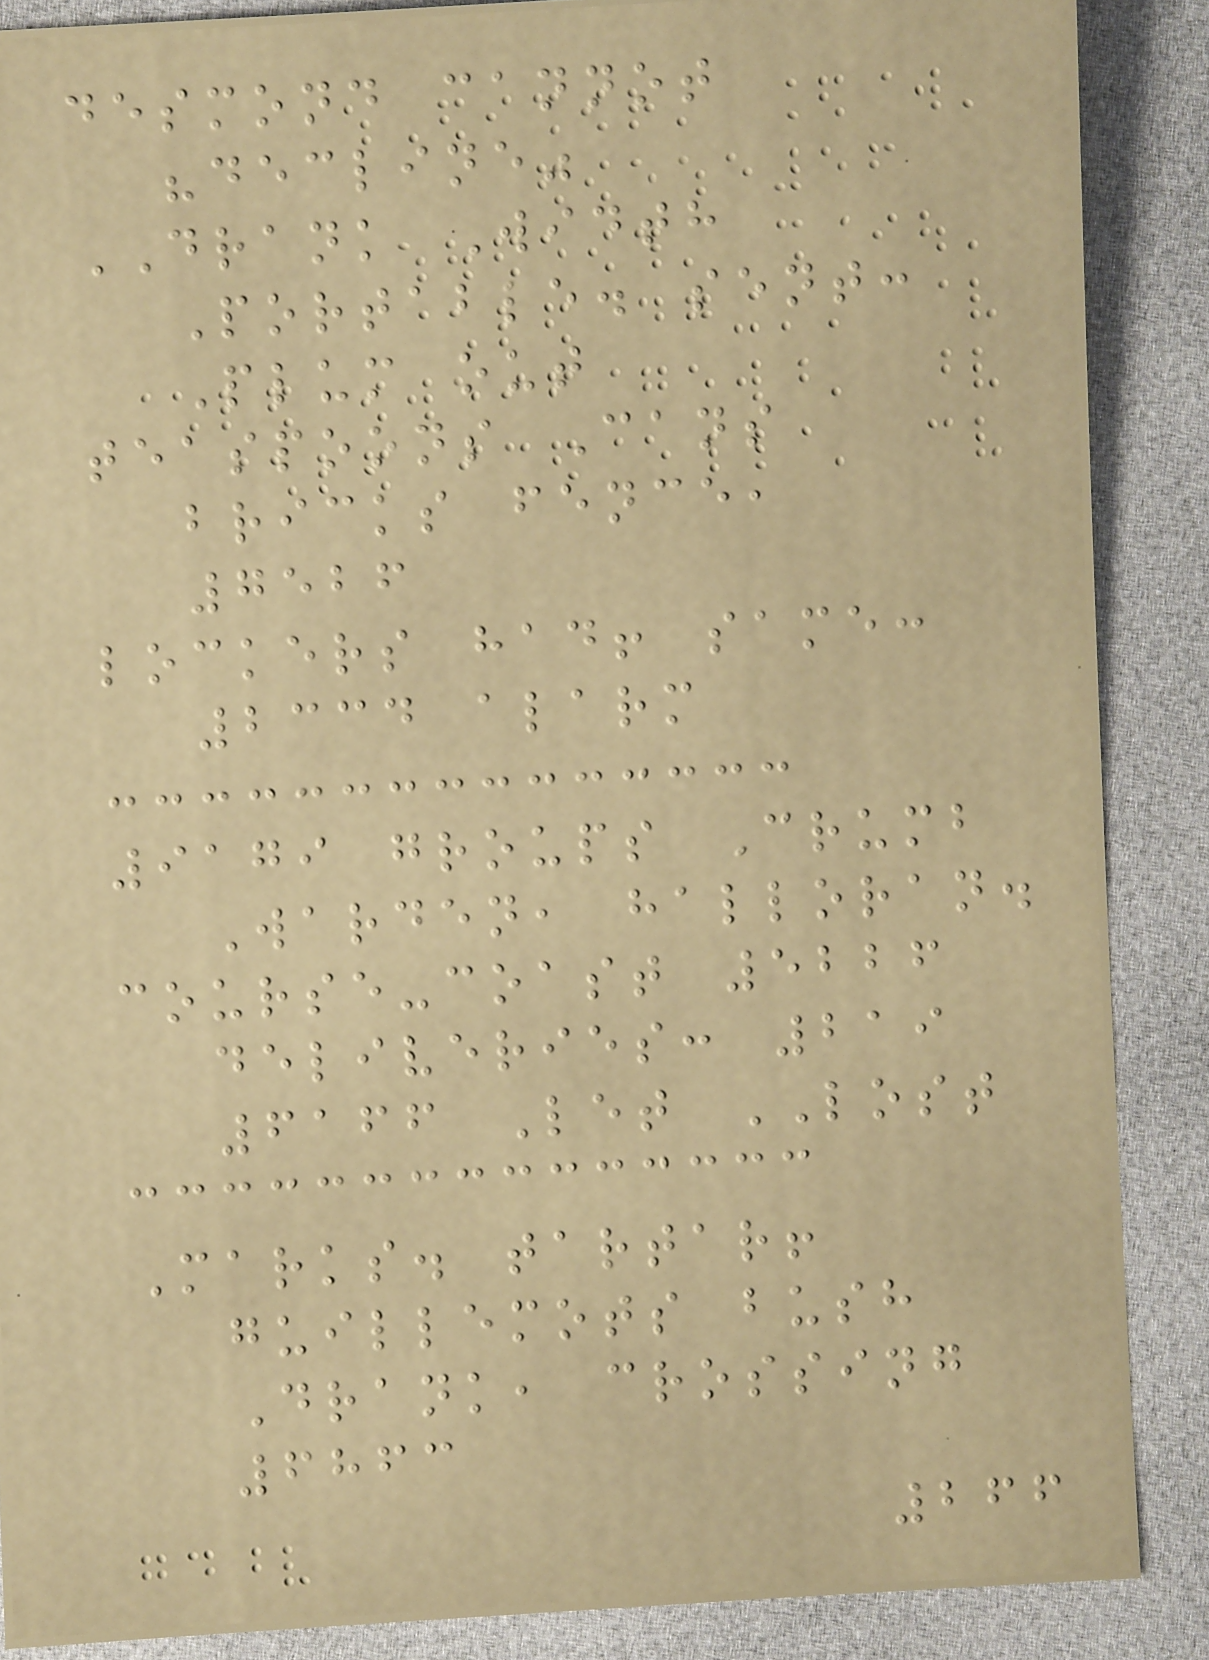desmond cannot
"decline"
DRANK Width
Portable. sent:
Plum out
teaspoons Cans
bricks fence,
7526
lockers had! same:
2334 alarm
9179 groups Crumb
Warden, halloran.
course-coast 5226
deliveries: 219
6166 Let LOST
Marks. tartar!
guillemots bush
Drank, crossing
6863
266
